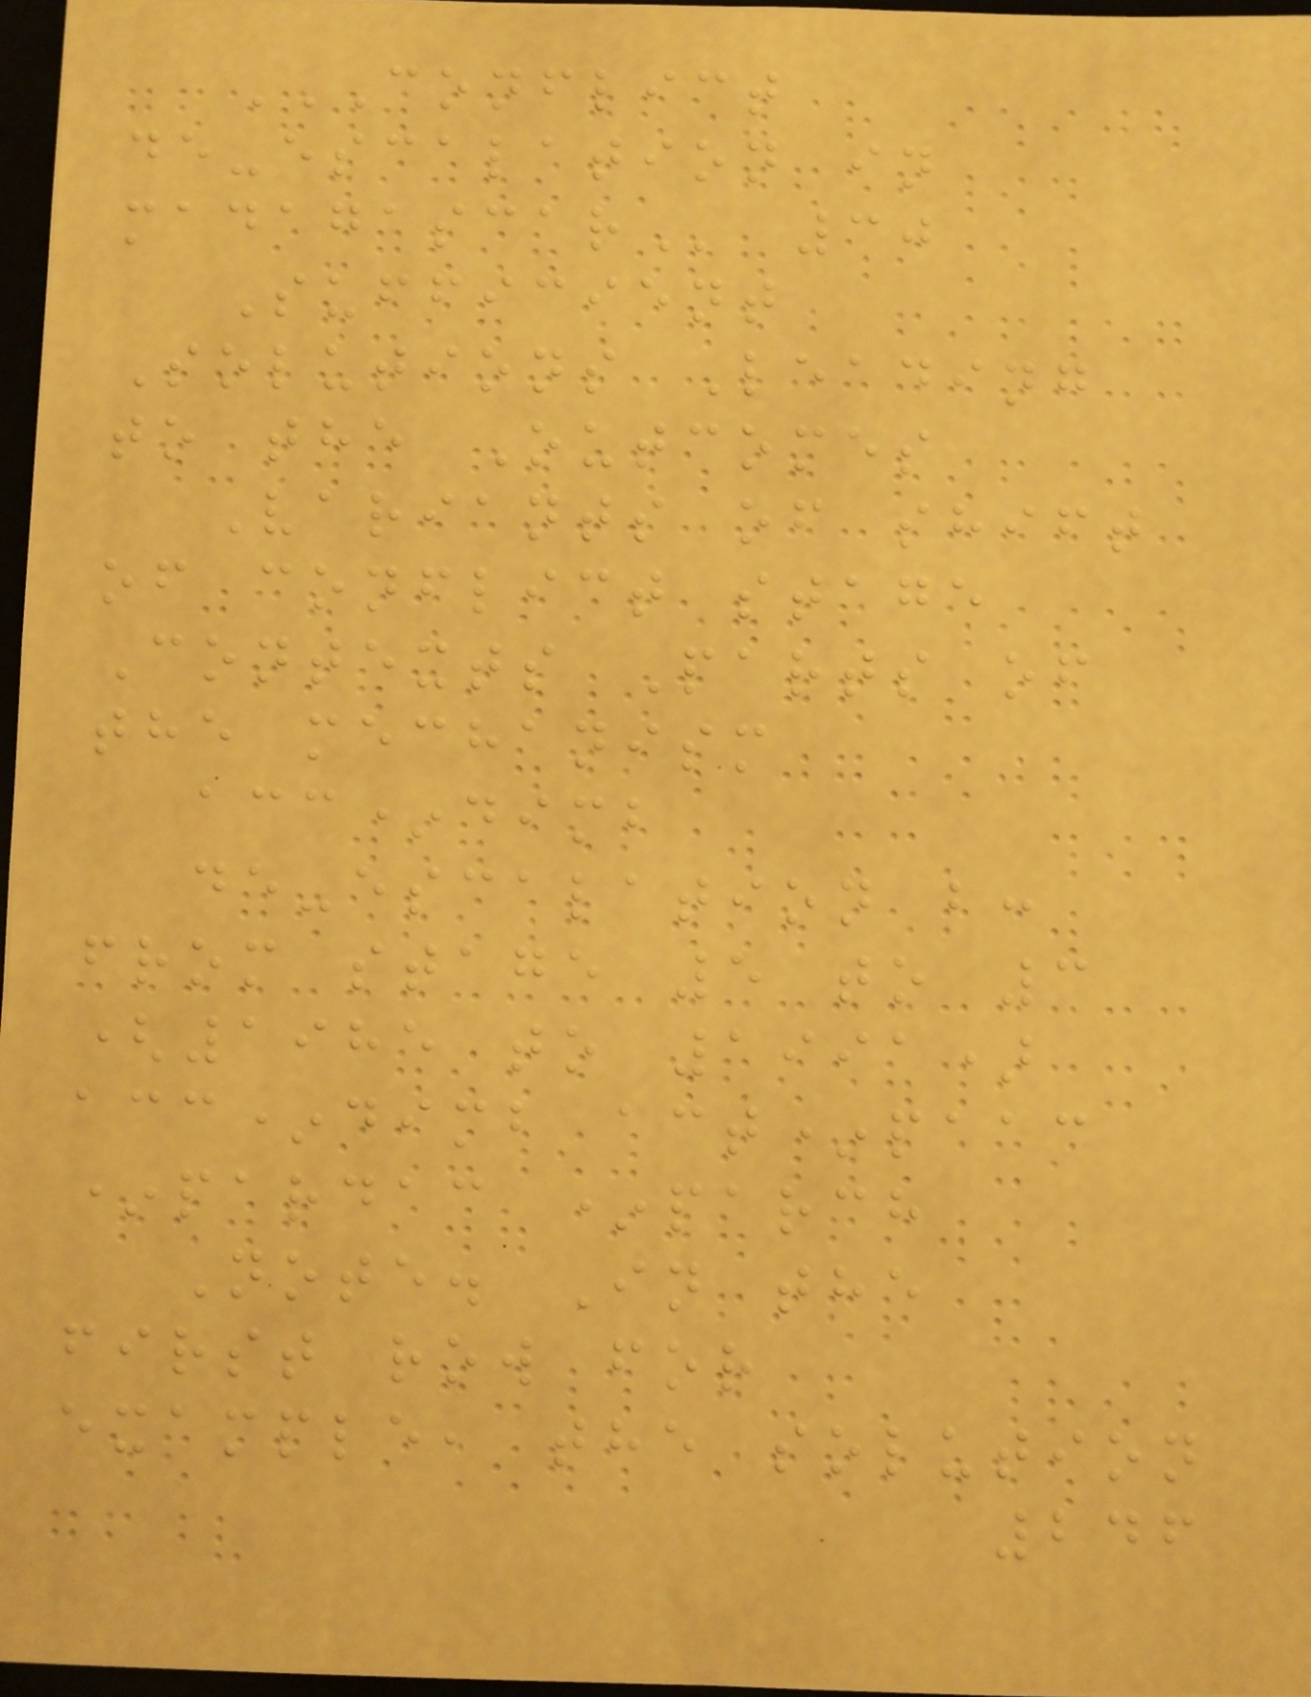CONFLICT
DE-ESCALATION IN
MADAGASCAR 30
Sufficient
Solutions Leading
to the Outcomes
Variants of shift
of conflict stage
Contexts Parts of
the mechanism
acc*dimb
de-escalation b:
from stage 5 to 3
(1985 to 1991)
acc*dimb act*paac
*pardac *parch
Note. In the
first row for
example, the solution
246
